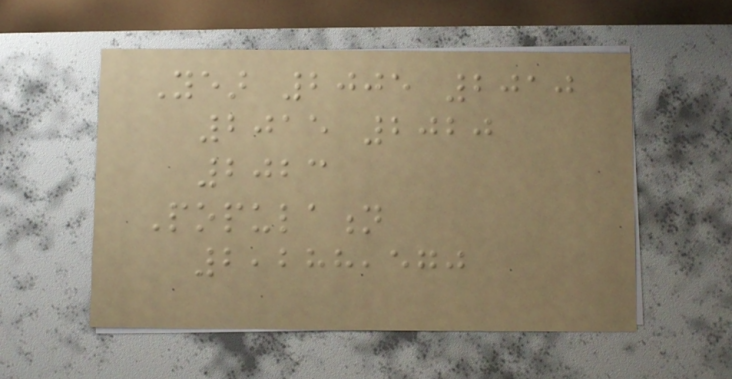Year 2005 2010
2015 2020
2023
Population
2,288,570
